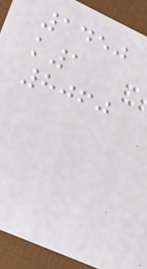1450
k1
8060
